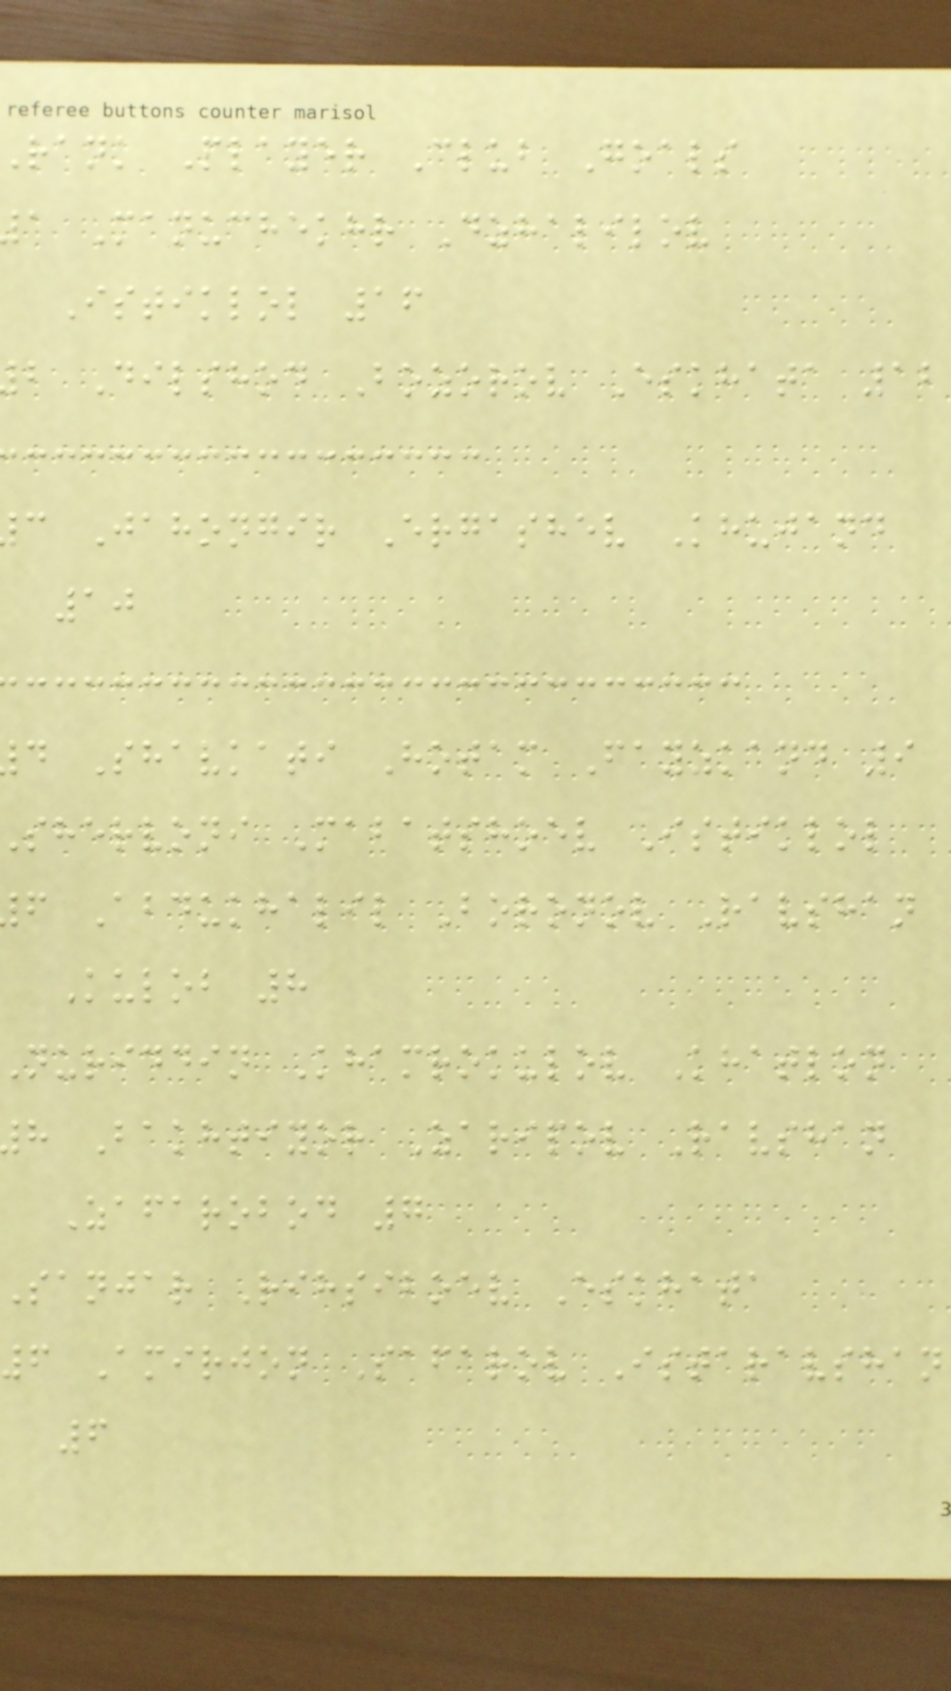rank Player Club Goals
a Manuchekhr Dzhalilov
Istiklol 16
b Dilshod Bozorov Eskhata 12
c Jahongir Ergashev Khujand
10
d Shavkati Hotam Fayzkand 9
shervoni Mabatshoev Istiklol
f Abdukhalil Boronov Ravshan
Kulob 8
nuriddin Khamrokulov Khatlon
h Bakhtiyor Zaripov Ravshan
Zafarobod 7
sanjar Rihsiboev Eskhata
6 Amirjon Safarov Istaravshan
6
